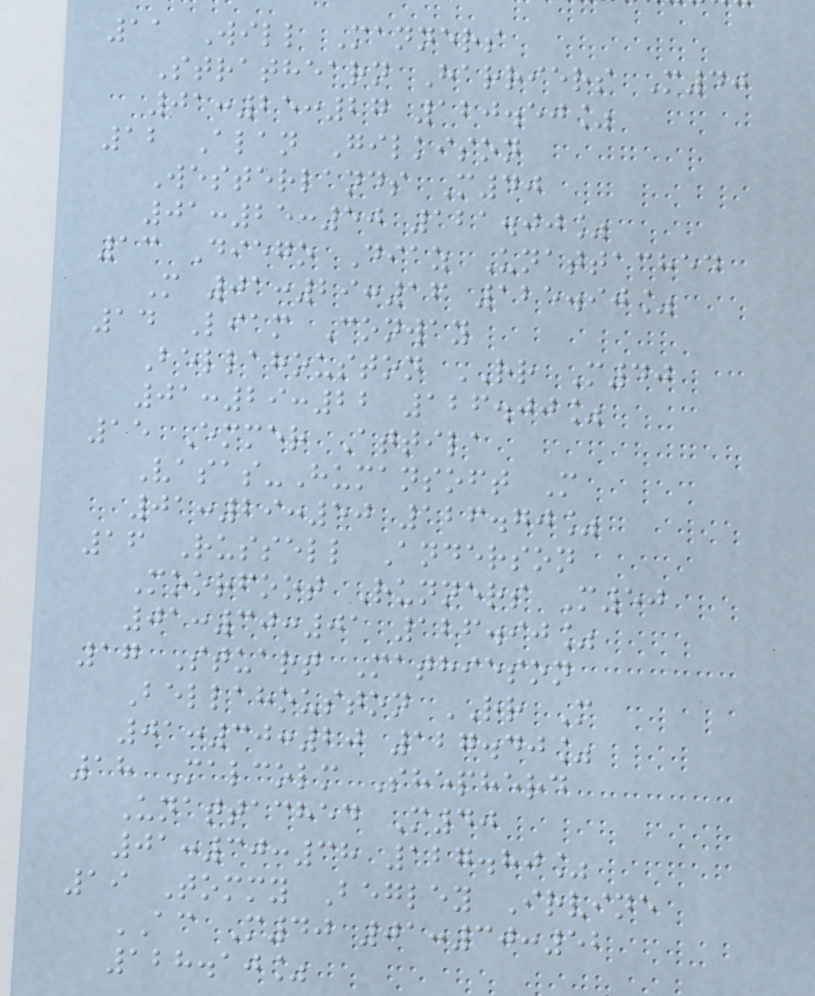11 Will Manners
Strathearn Harriers M40
01:25:27 120.50%
12 Alan Gilkison
Westerlands M40
01:25:50 121.00%
13 Diego Diaz Unattached
M 01:29:16 125.90%
14 Liam Conway
Bellahouston RR M40
01:29:22 126.00%
15 Emmer Attila
Vasas-Humansoft M
01:29:50 126.70%
16 Russell Anderson
Moorfoot Runners M50
01:30:01 126.90%
17 Stuart Mathieson
Bellahouston RR M
01:30:20 127.40%
18 Malcolm Shepherd
Unattached M40
01:30:38 127.80%
19 Tommy Begley Irvine
AC M40 01:30:52
128.10%
